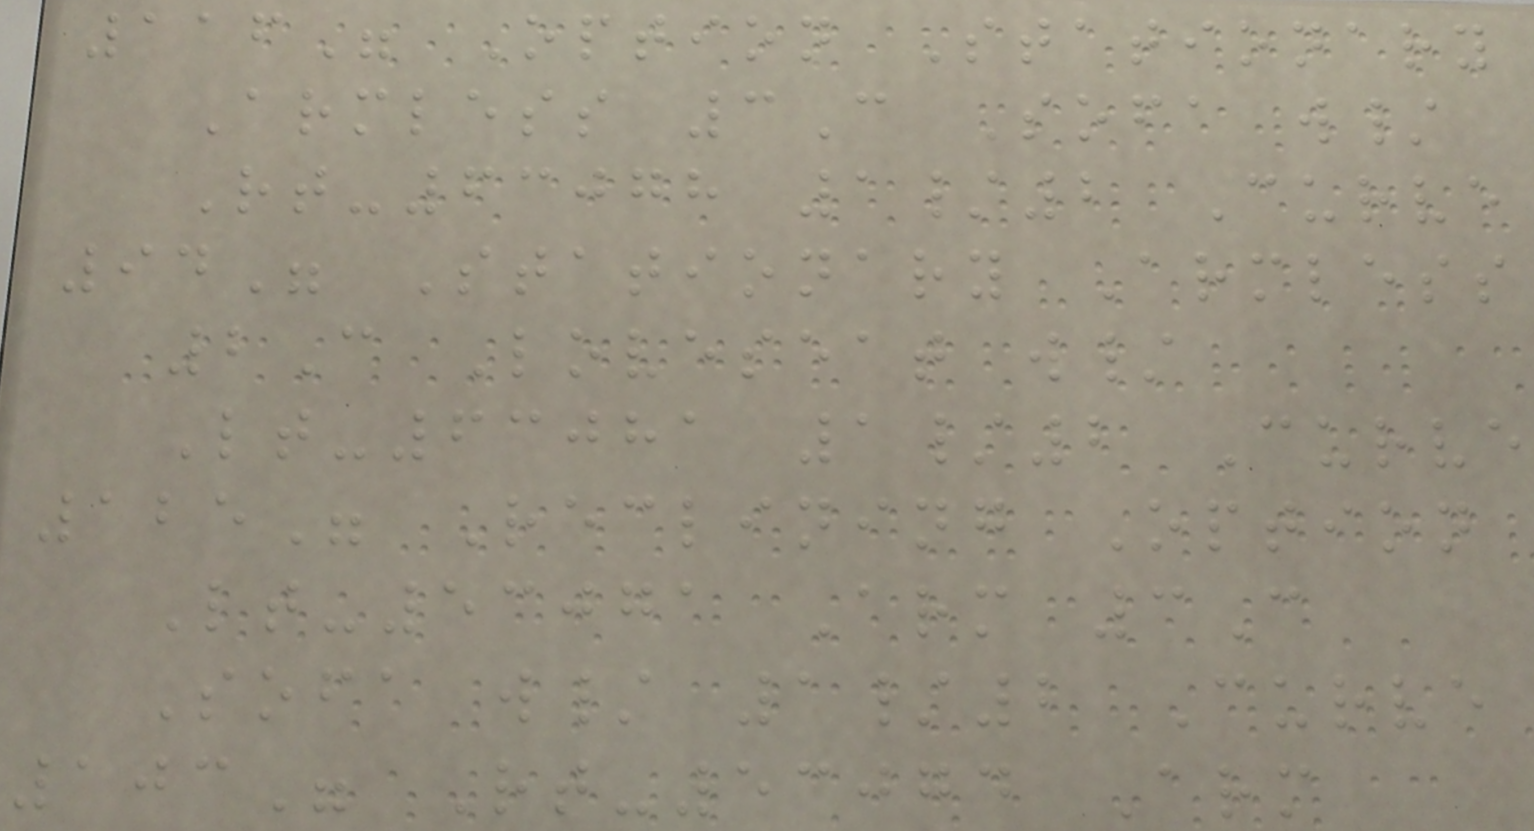116" Option Stationary
Armless 3C Sofa w/
Rt-63078 1/2 Curve
94" Stationary Armless
2C Loveseat w/
Lt-63081 1/2 Curve
125" Reclining Option
Lt-53071 Arm 3C
Sofa w/ 1/2 Curve
103" Rt-53074 Arm
